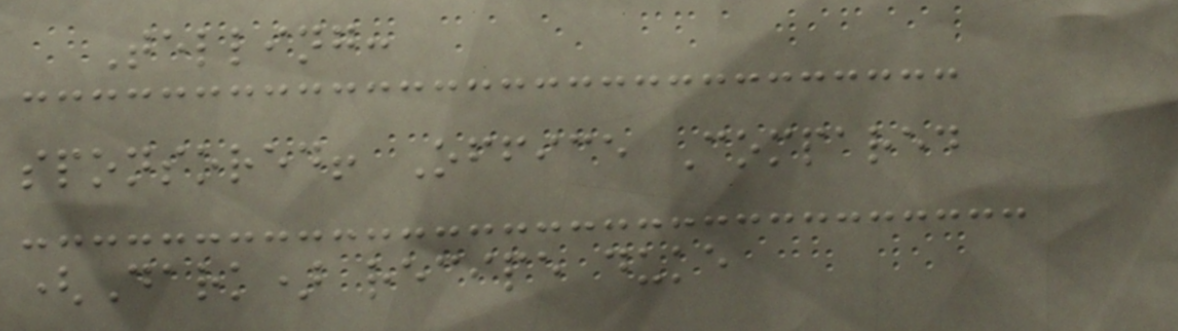Telling:
sponsored! Office Compared
(Dark) recipe duke
